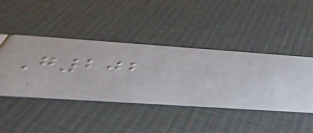G202
